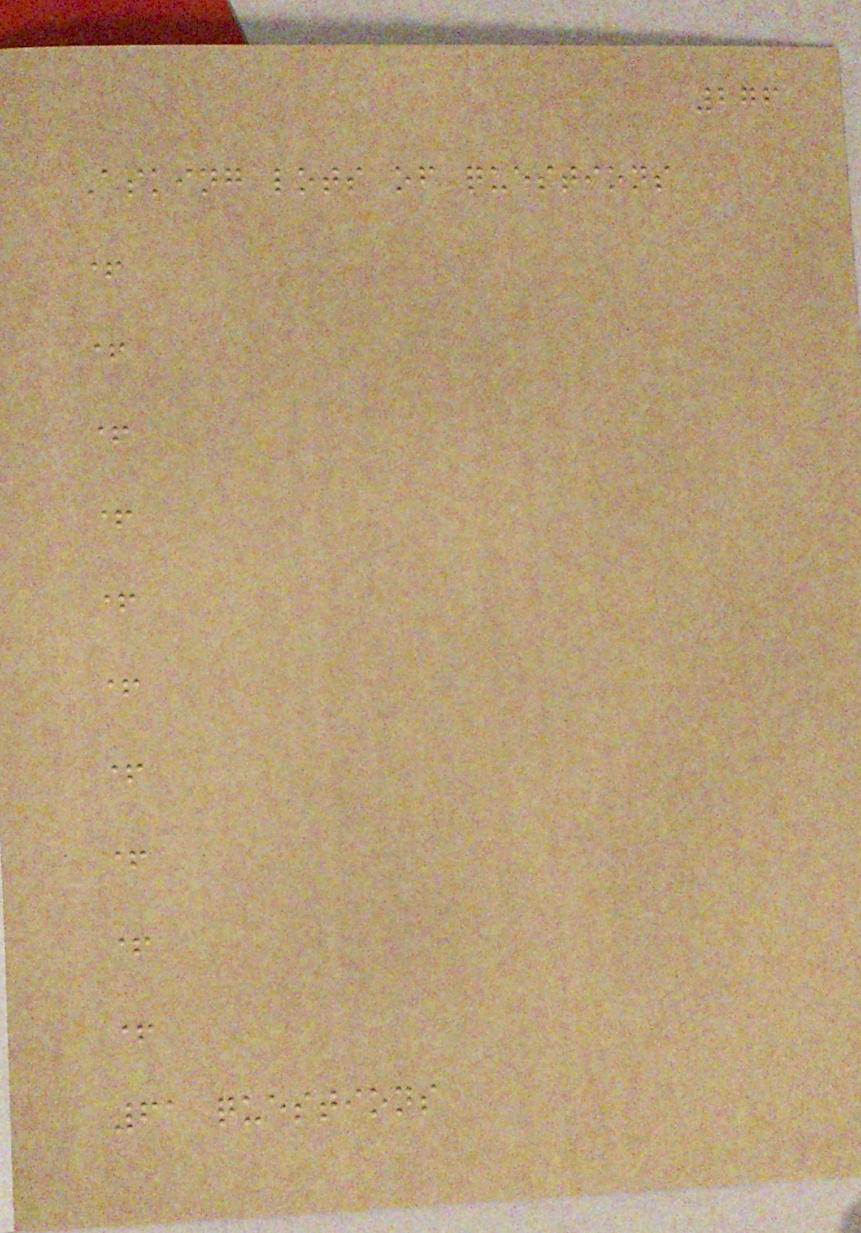276
Asking lots of questions
+
+
+
+
+
+
+
+
+
+
61 questions
